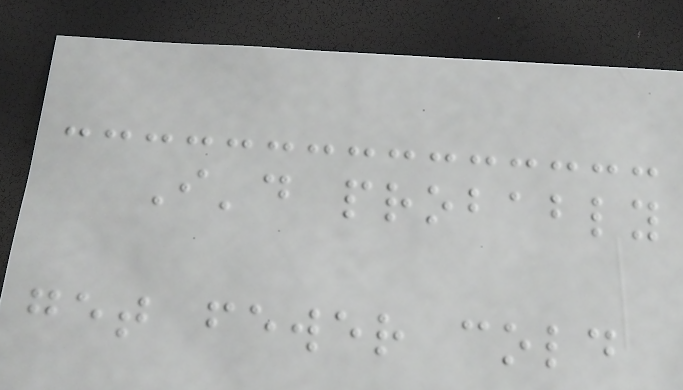I'd probably
get fewer cold
